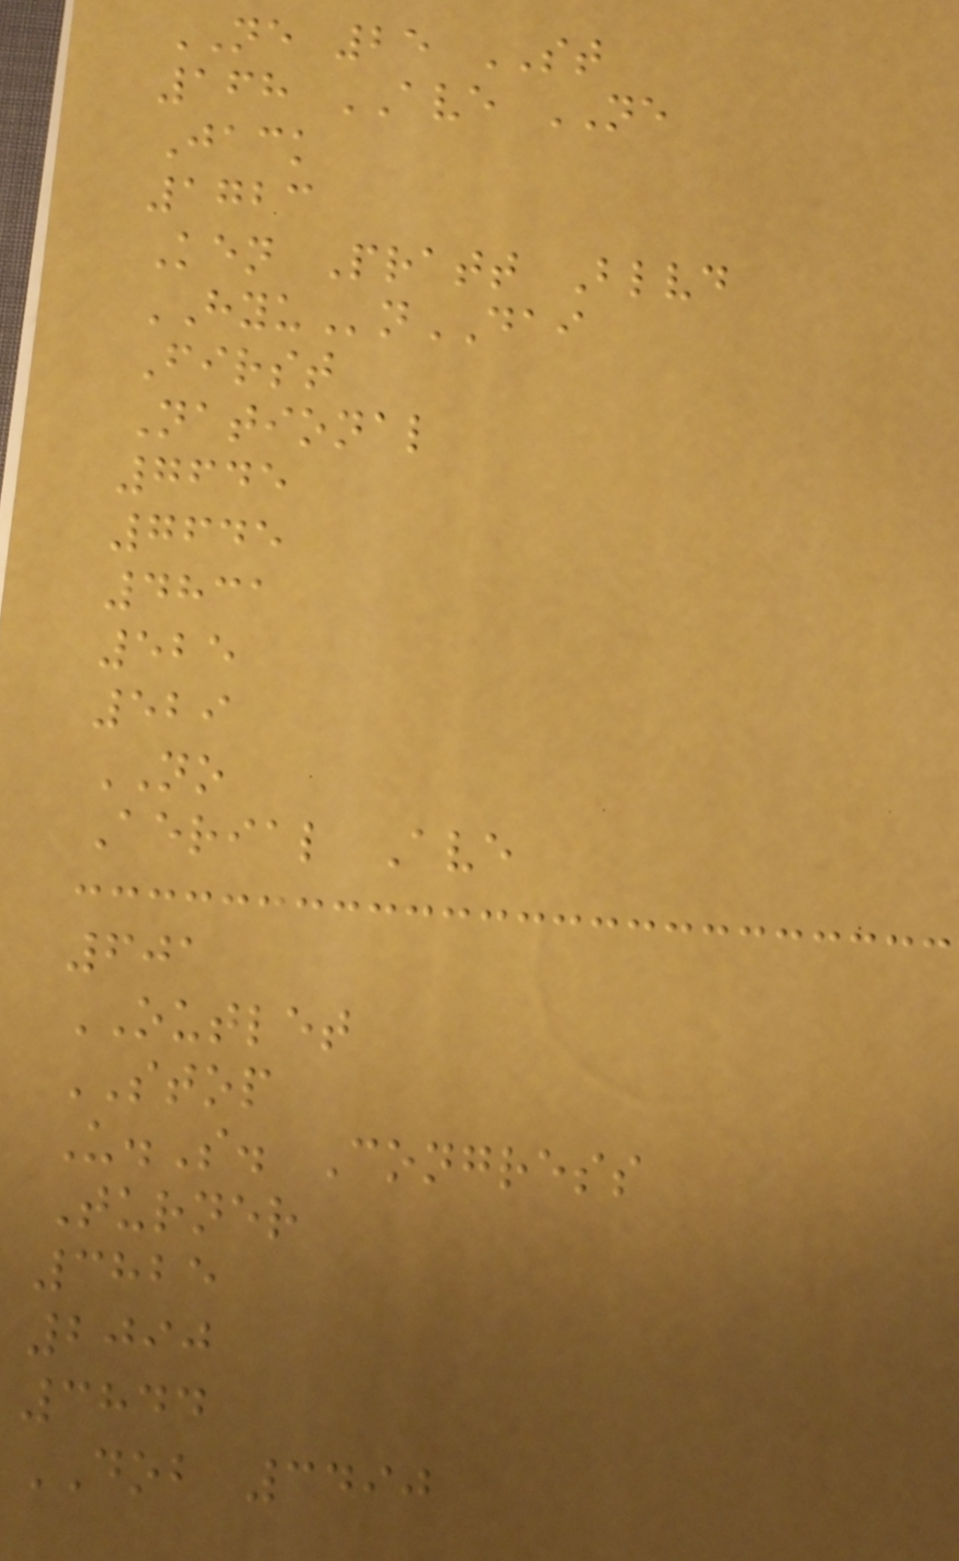NE 25 ST
168 AVE NE
Jack
1723
Ken Pratt Blvd
HYUnDAI
First
National
7645
7645
4831
525
529
NO
Aerial Ave
601
OUTLET
STOP
U.S. Congress
Turner
3825
2090
3844
DOB 3490
